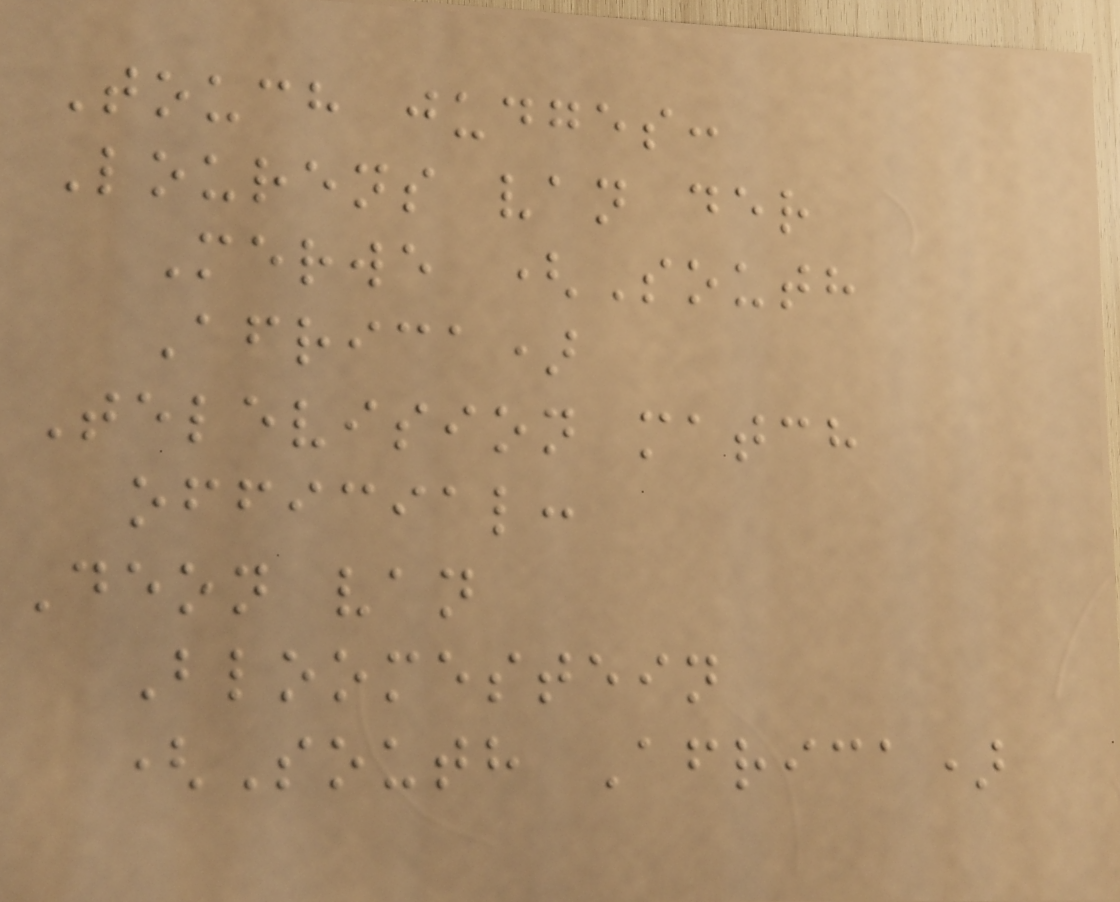Touch judges:
Lourens van der
Merwe (South
Africa)
Television match
official:
Deon van
Bloomestein
(South Africa)
